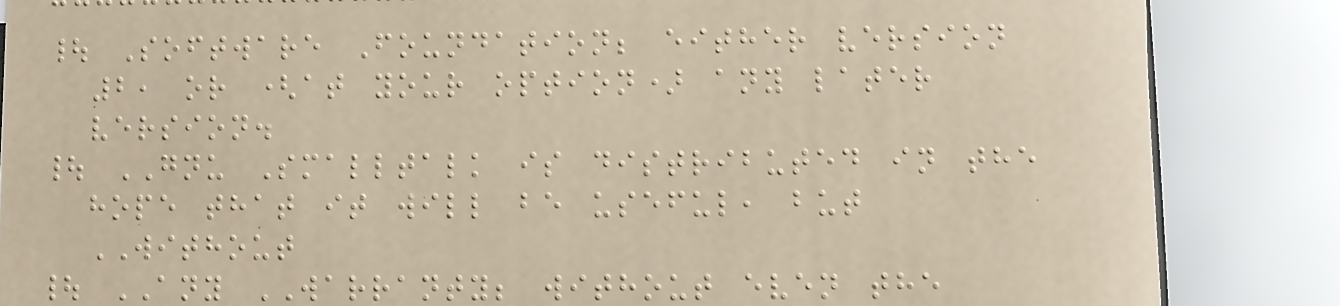| Software Foundation; either version
2, or (at your option) any later
version.
| GNU Smalltalk is distributed in the
hope that it will be useful, but
WITHOUT
| ANY WARRANTY; without even the
